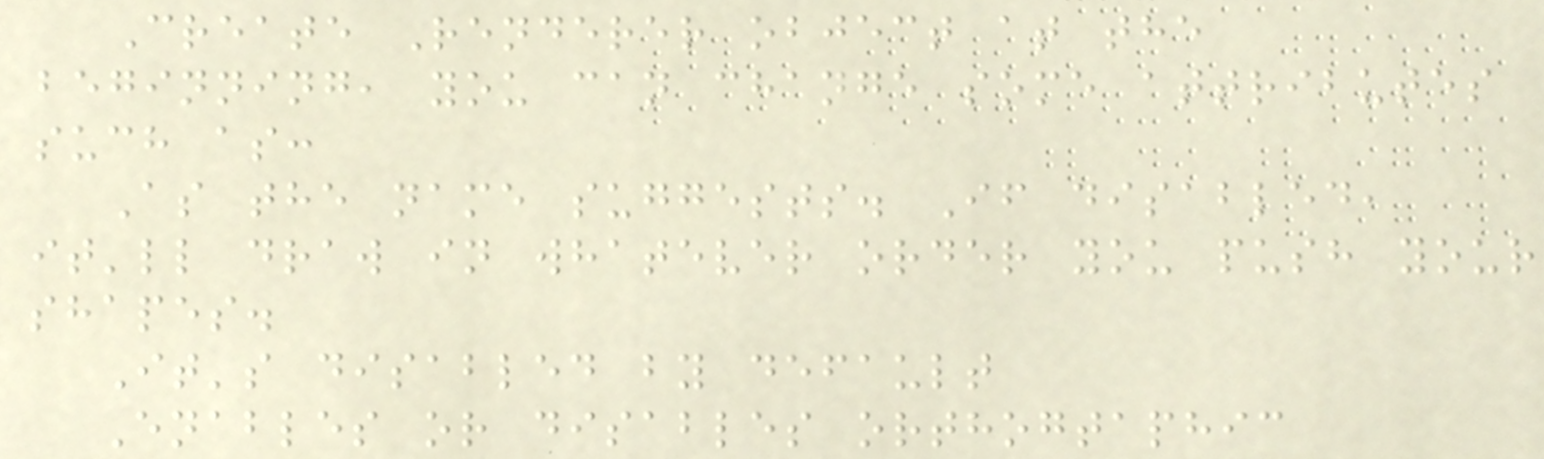Create Renderer object at the
beginning, you can change some attributes
such as:
As the name suggests. If disabled,
it'll draw in whatever order you push your
shapes.
It's disabled by default
Enables or disables orthogtaphic
